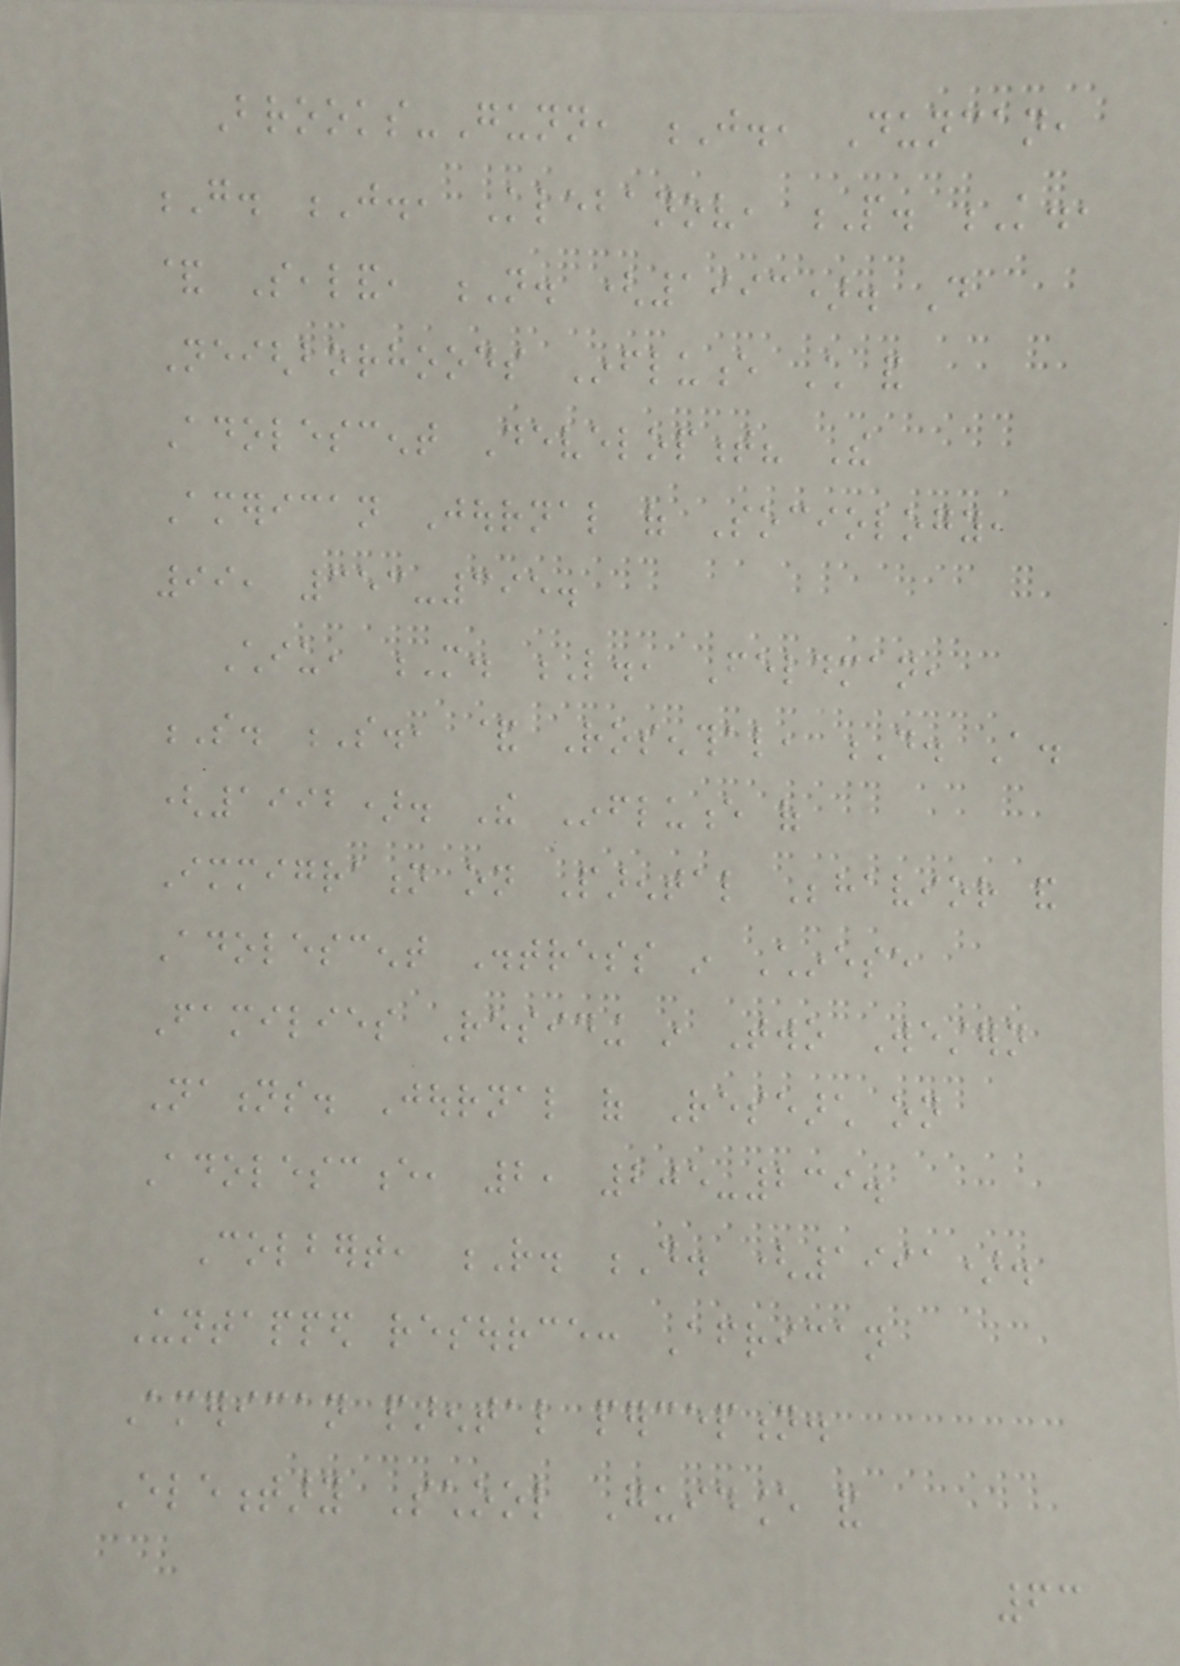Brooks-Gunn, J., Duncan,
G. J., Klebanov, P. K.,
& Sealand, N. (1993). Do
Neighborhoods Influence Child and
Adolescent Development? The
American Journal of Sociology,
99, 353-395.
Chiu, M. L., Feldman,
S. S., & Rosenthal, D. A.
(1992). The Influence of
Immigration on Parental Behavior and
Adolescent Distress in Chinese
Families Residing in Two Western
Nations. Journal of Research on
Adolescence, 2, 205-239.
Colbert, R. D. (1991).
Untapped resource: African
American parental perception.
Elementary School Guidance and
63
